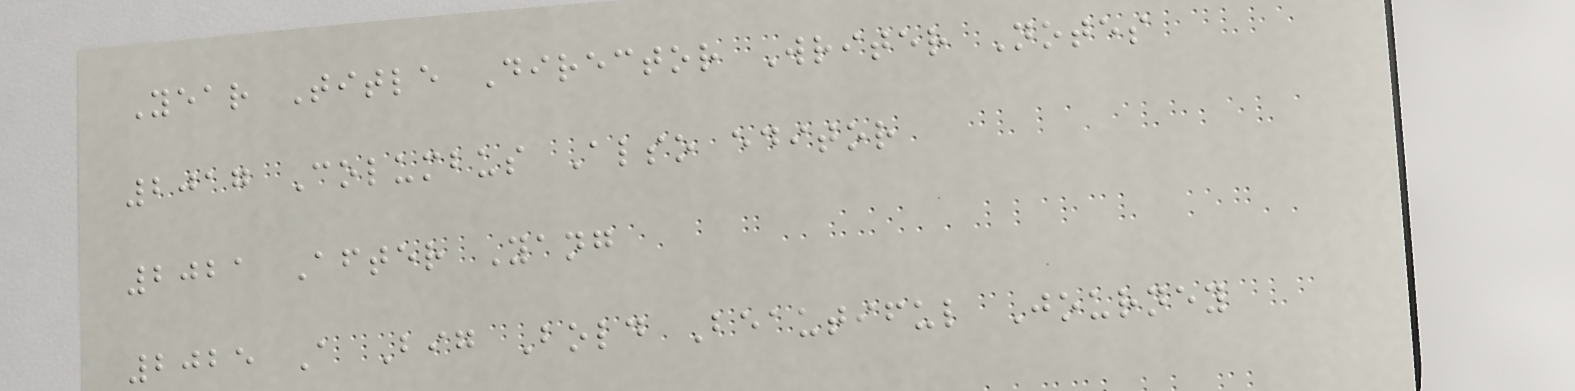Year Title Director Writer Notes
2017 Columbus Also editor
2021 After Yang
2025 A Big Bold Beautiful Journey
